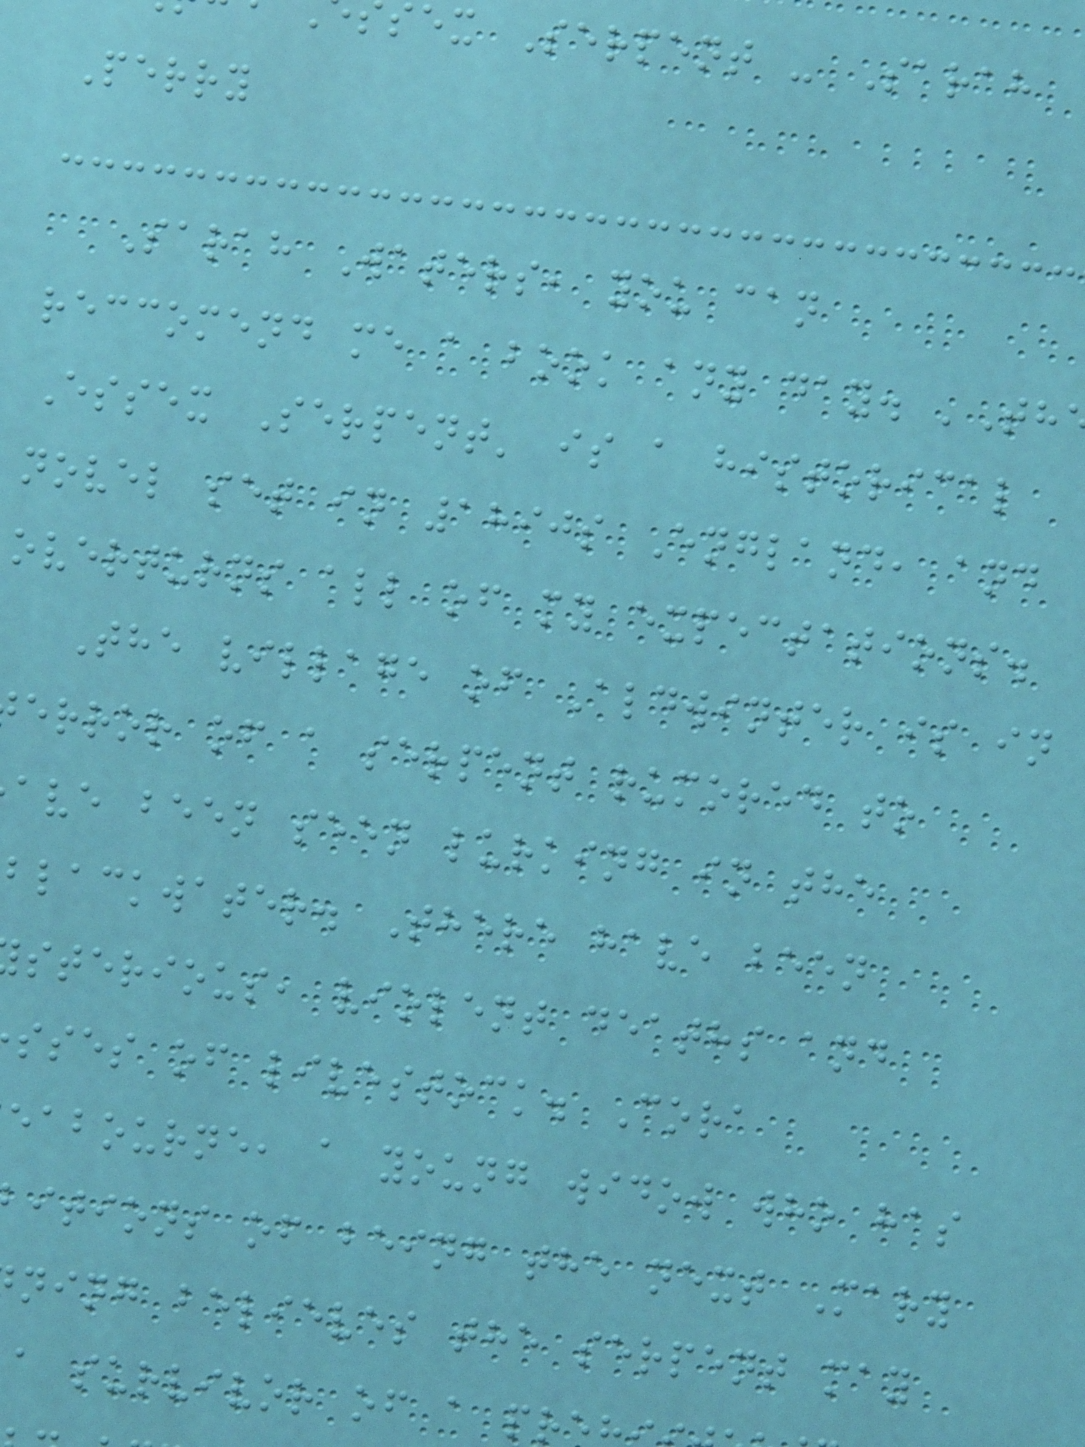sex Serpent - Sarah
Perry
Sarah Waters, you can
reccomend me a book any day. 'Th
Essex Serpent' is a historical
novel set in 1890s England, and
overturns all of my expectations.
The village of Aldwinter is in
error of a serpent rumored to
ave been seen lurking in the
blackwater. There have been
sterious, violent deaths and
sses of livestock. Cora
eabourne, a young widow who has
itions of being the next Mary
ning believes the serpent may
a survivor of a pr
